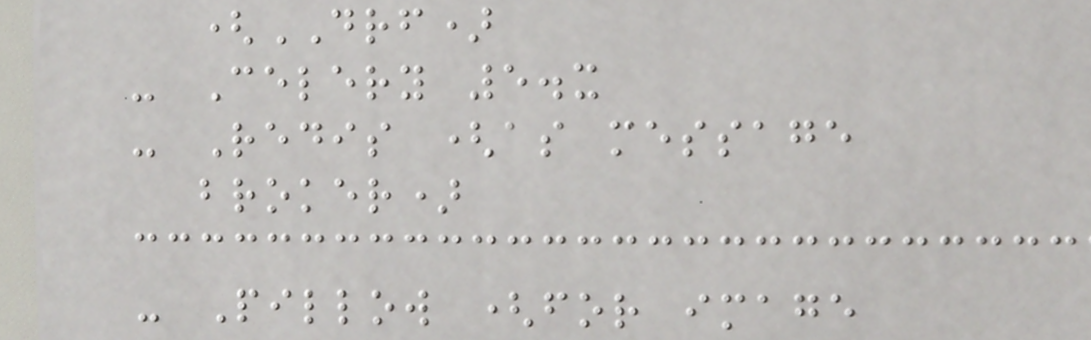(DRF)
- Celery 5.x
- Redis (as message
broker)
- Pillow (for image
